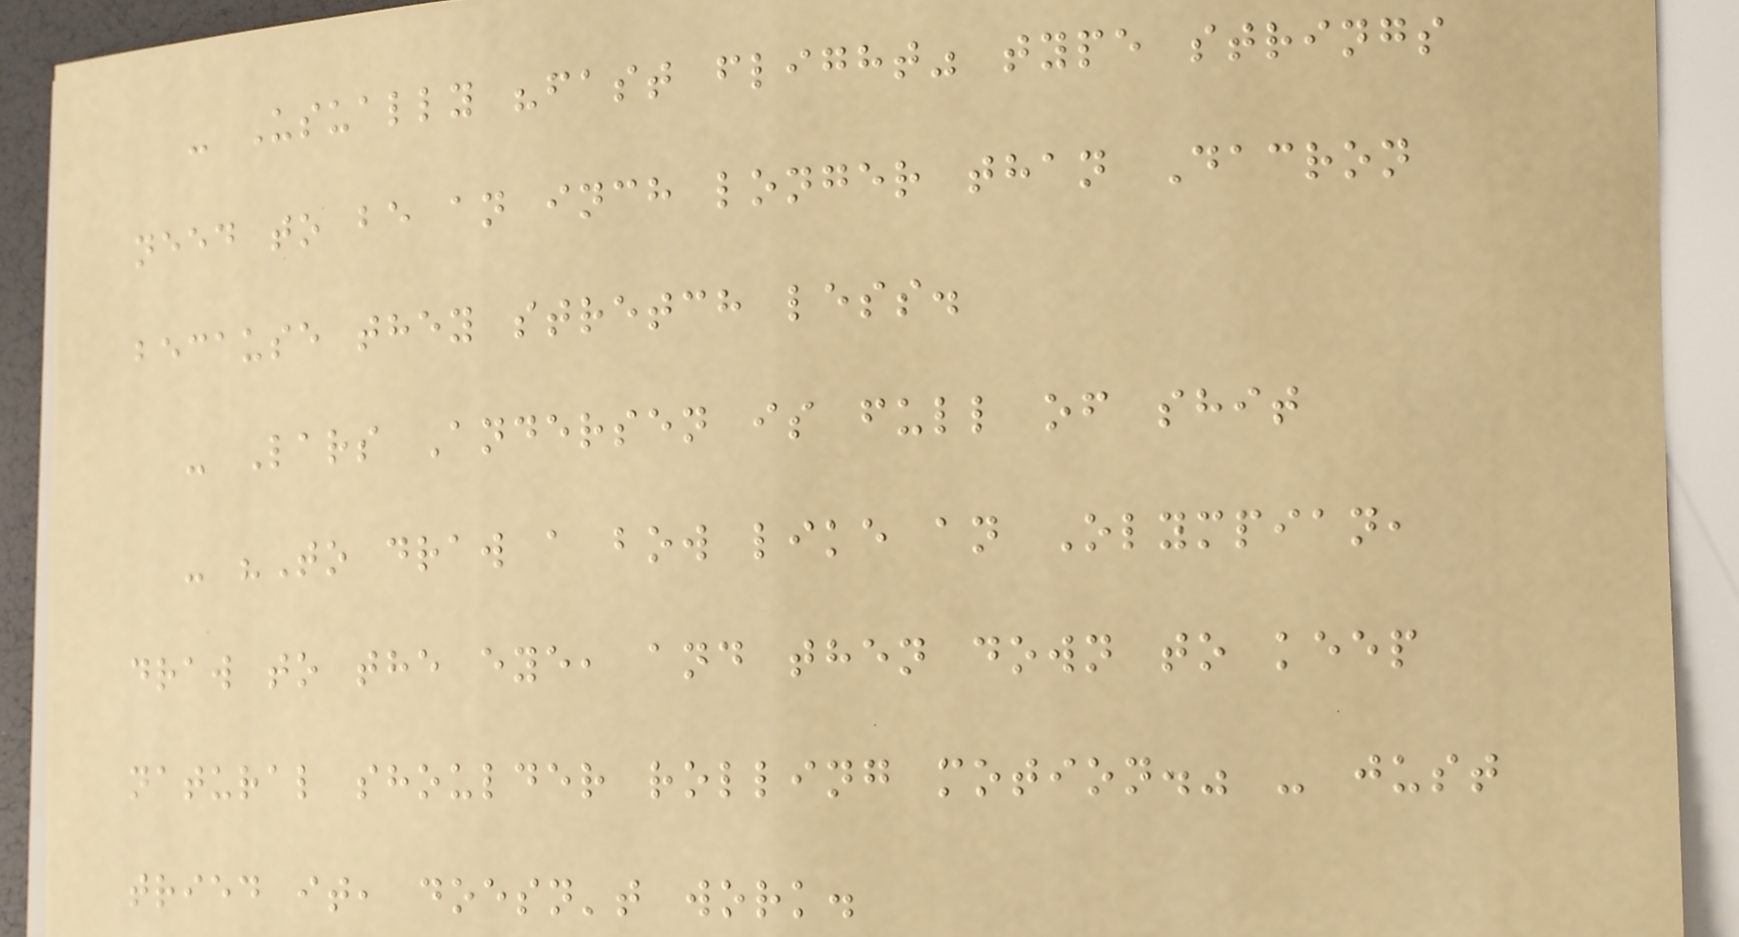- Usually "fast flight" type strings
need to be an inch longer than Dacron
because they stretch less.
- Lars Andersen is full of shit
- "To draw a bow like an Olympian,
draw to the eye, and then down to keep
natural shoulder rolling motion." - just
tried it, doesn't work.
